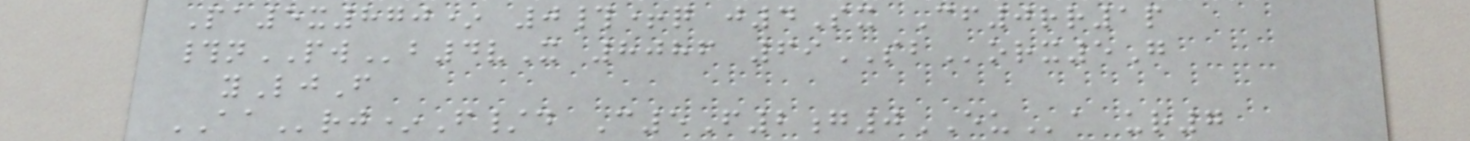Pa5x870* 0#+q j4Sx Cf0rr1p
#nPWb4vX 8086 69SBorx5G
yLjF
AArj*F/d C5F2g0EUa ur7
